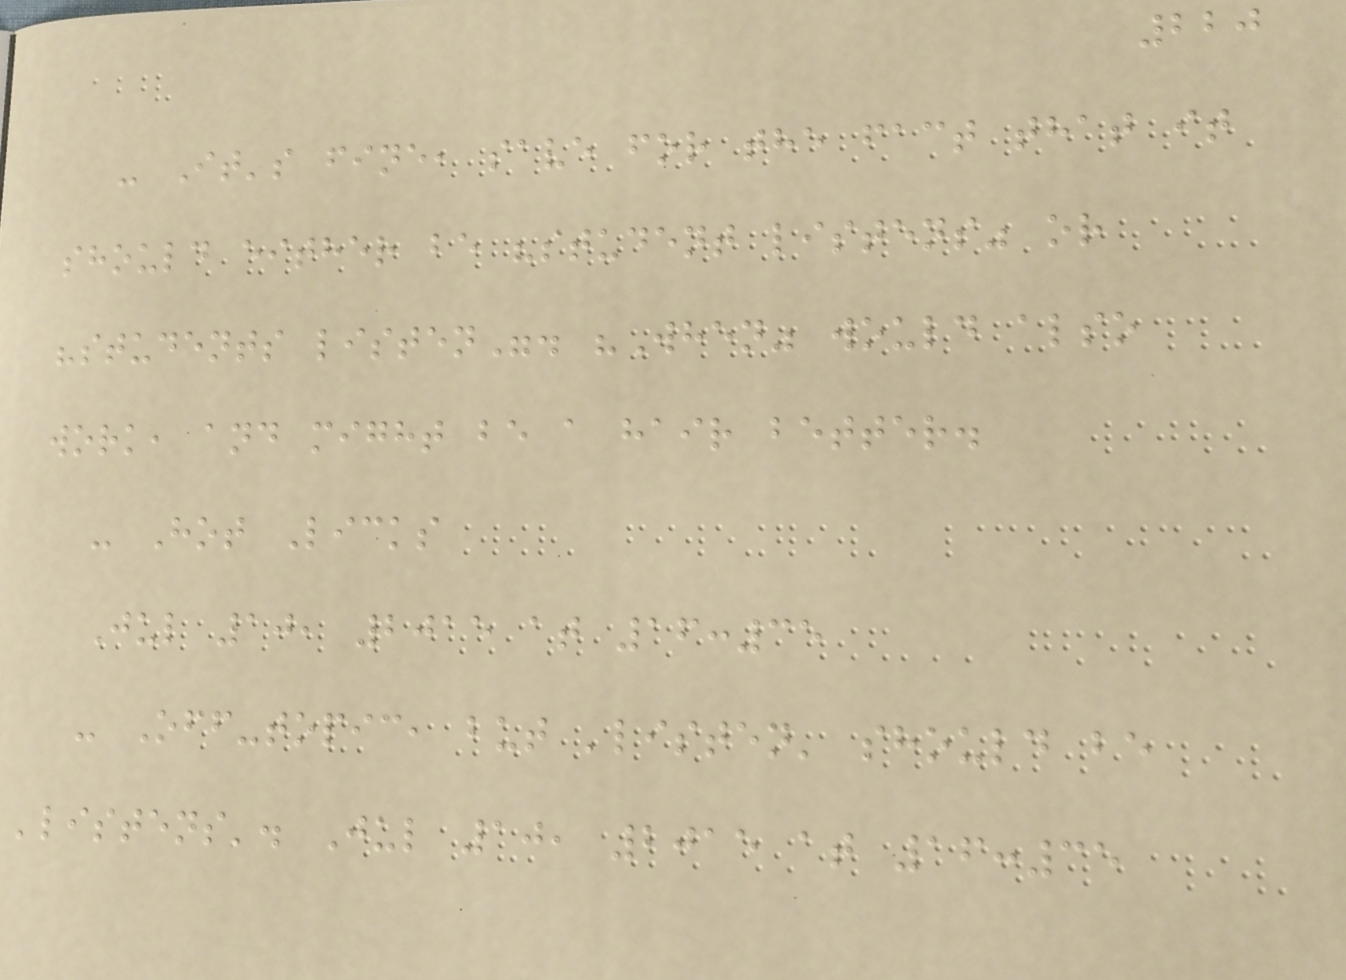220
- It's fine, save for the fact that it
should either be "student listens" or
"students listen". "When" would also
work, and might be a hair better.
- Hot Licks
Jul 10, 2015 at 16:35
- Off-topic, but 'listen' should be
'listens'. Jul 10, 2015 at 16:35
